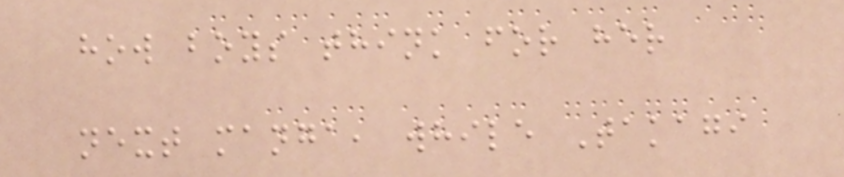how boys think for her
next manga, while Takagi
